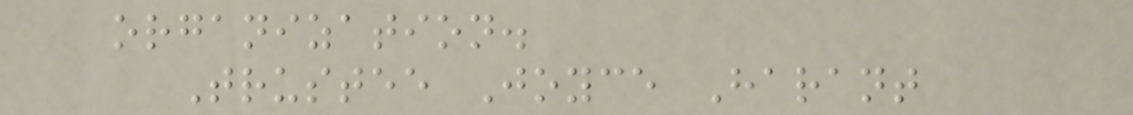organization.
Trustee Joyce Harant
